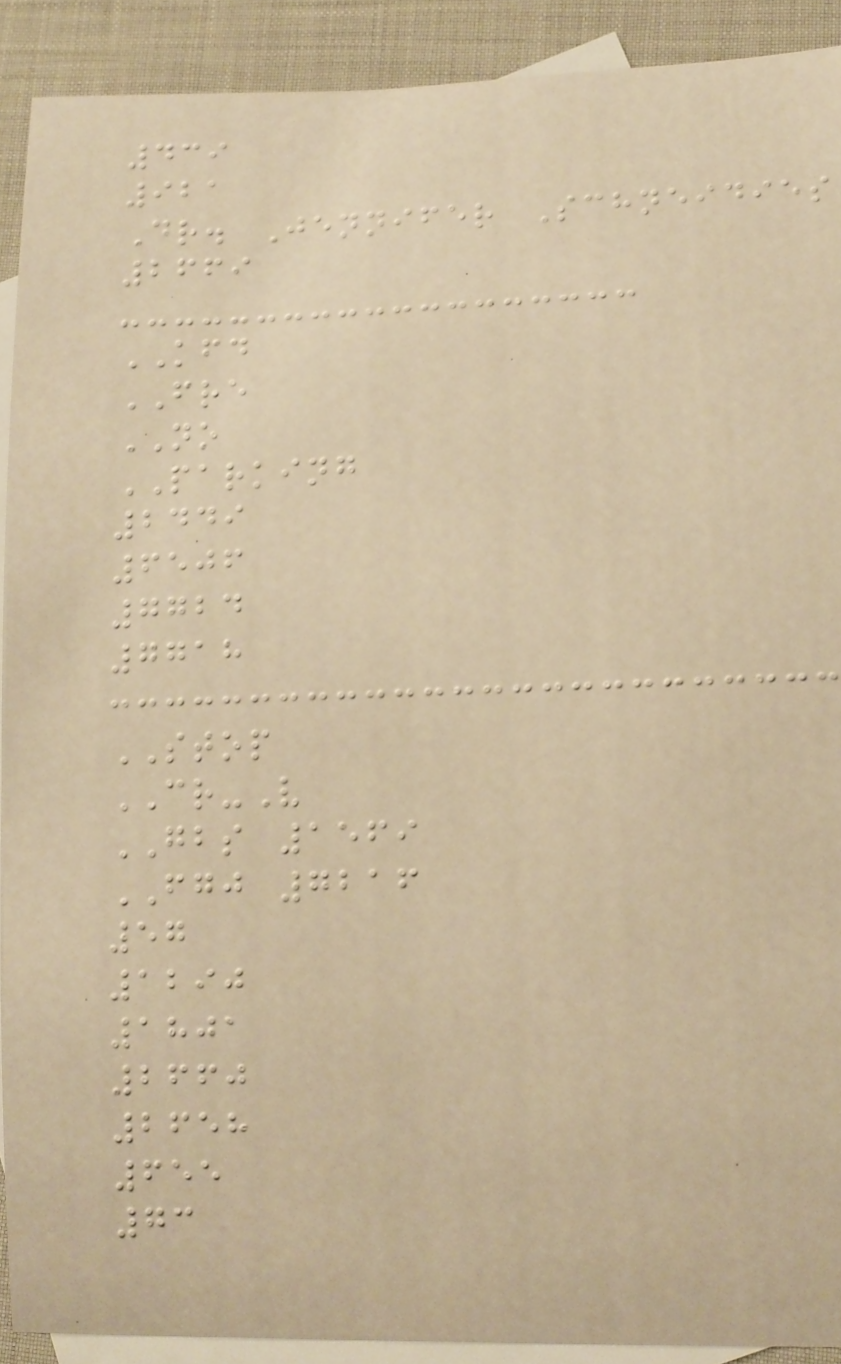439
921
Dr. Jennifer Schneidies
2669
KFD
FRE
NO
PARKING
2449
6506
7724
7718
STOP
CR-V
GBS 1569
FGJ 7216
57
1290
1801
2660
2658
655
73
